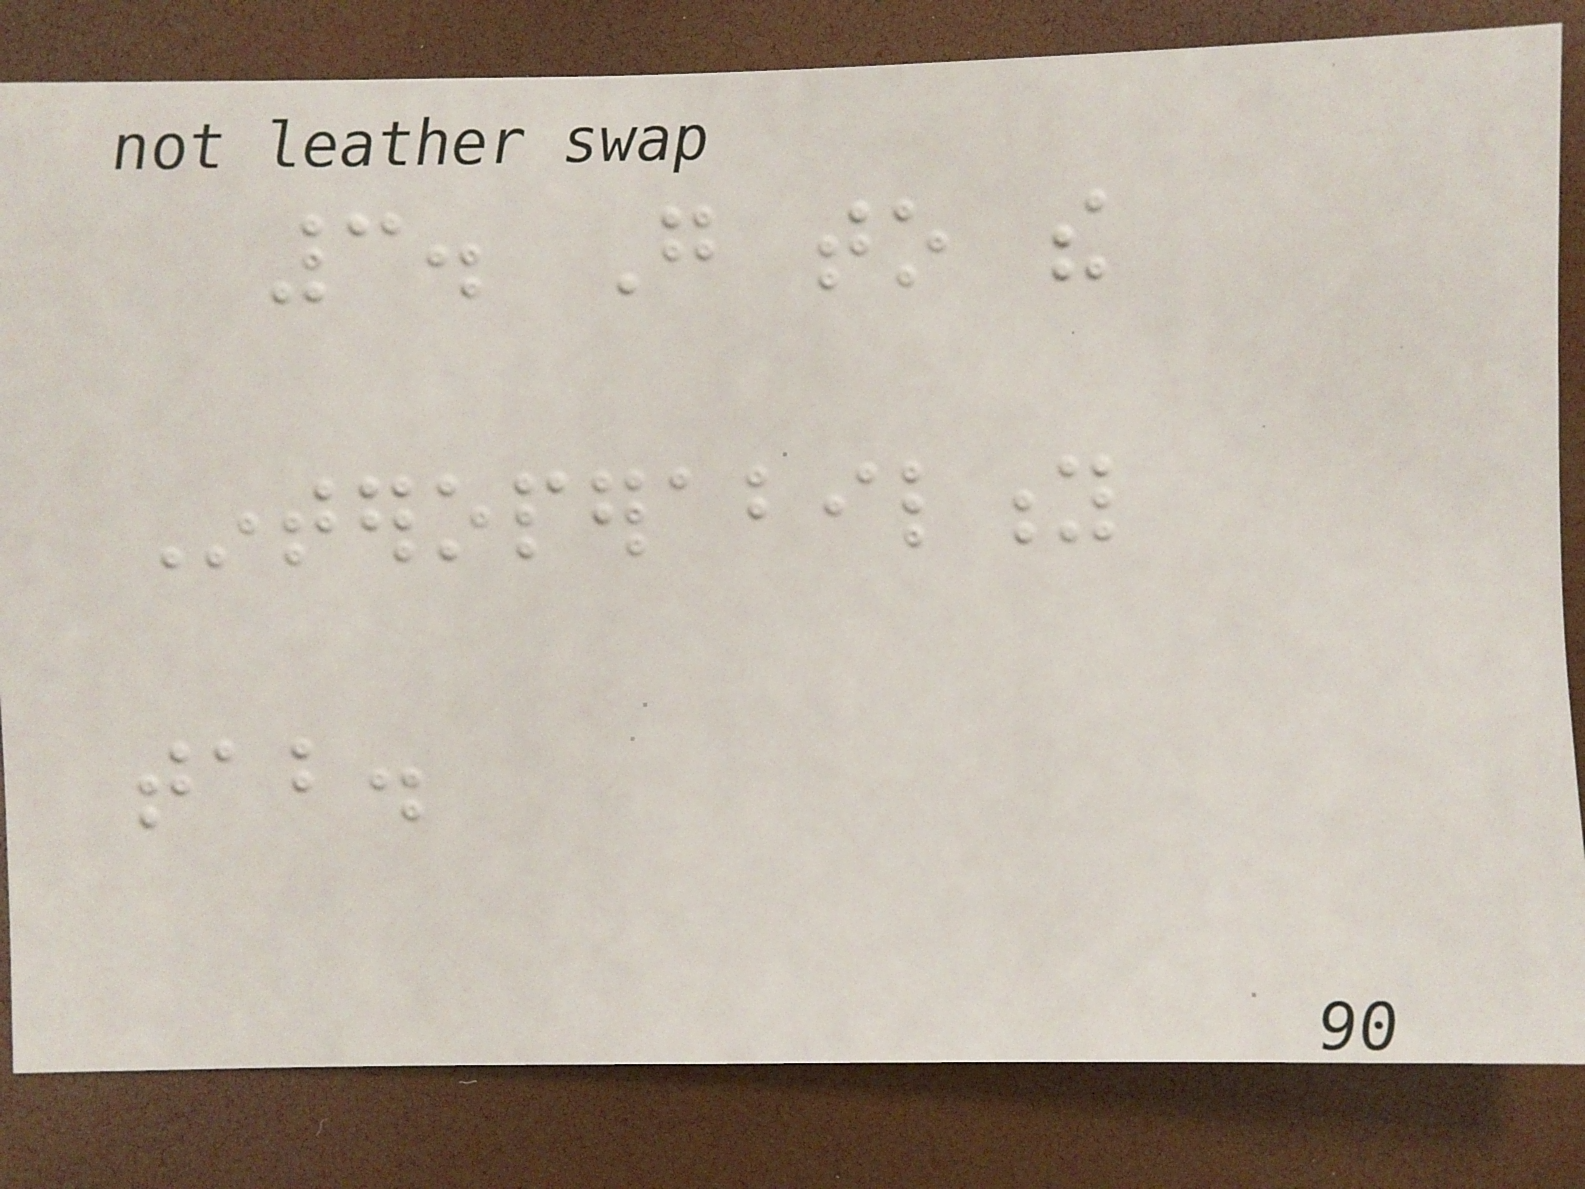3. Go to the
Interoperability
tab.
